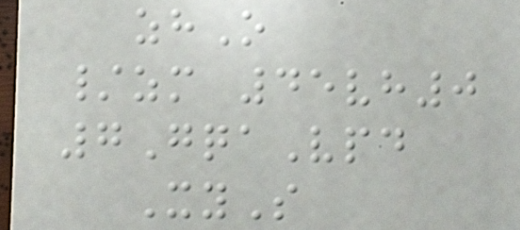zhO
/zm 45vh0
7GqaVpd
XyS
